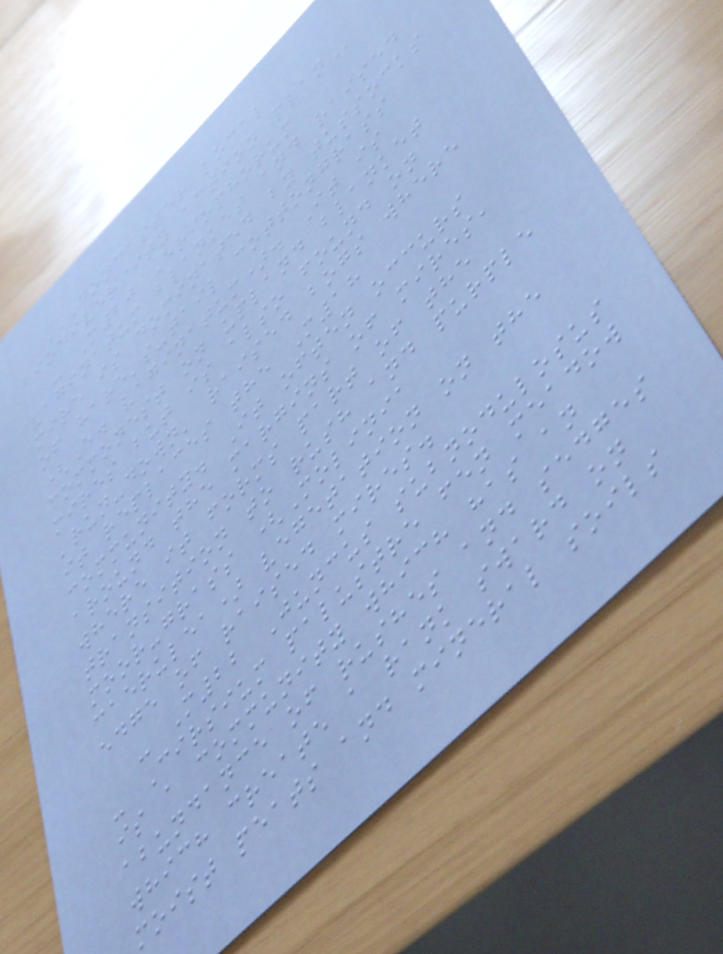DONCASTER LOCAL
BIODIVERSITY ACTION PLAN
- M20 Eriophorum
vaginatum blanket and raised
mire is dominated by tussocks
of hare's-tail cottongrass
(E. vaginatum). It is
commonest on upland blanket
mires but is also found on
'run-down' raised bogs where
it replaces the M18
community. It often occurs
around the margins of mires,
where it forms part of the
transition to rush and purple
moor-grass (Molinia
caerulea) vegetation on the
edge of raised mires.
- M22 Juncus subnodulosus
- Cirsium palustre fen meadow
is a community which has an
abundance of rushes and sedges
which create a rank sward on
moist peats and mineral soils
